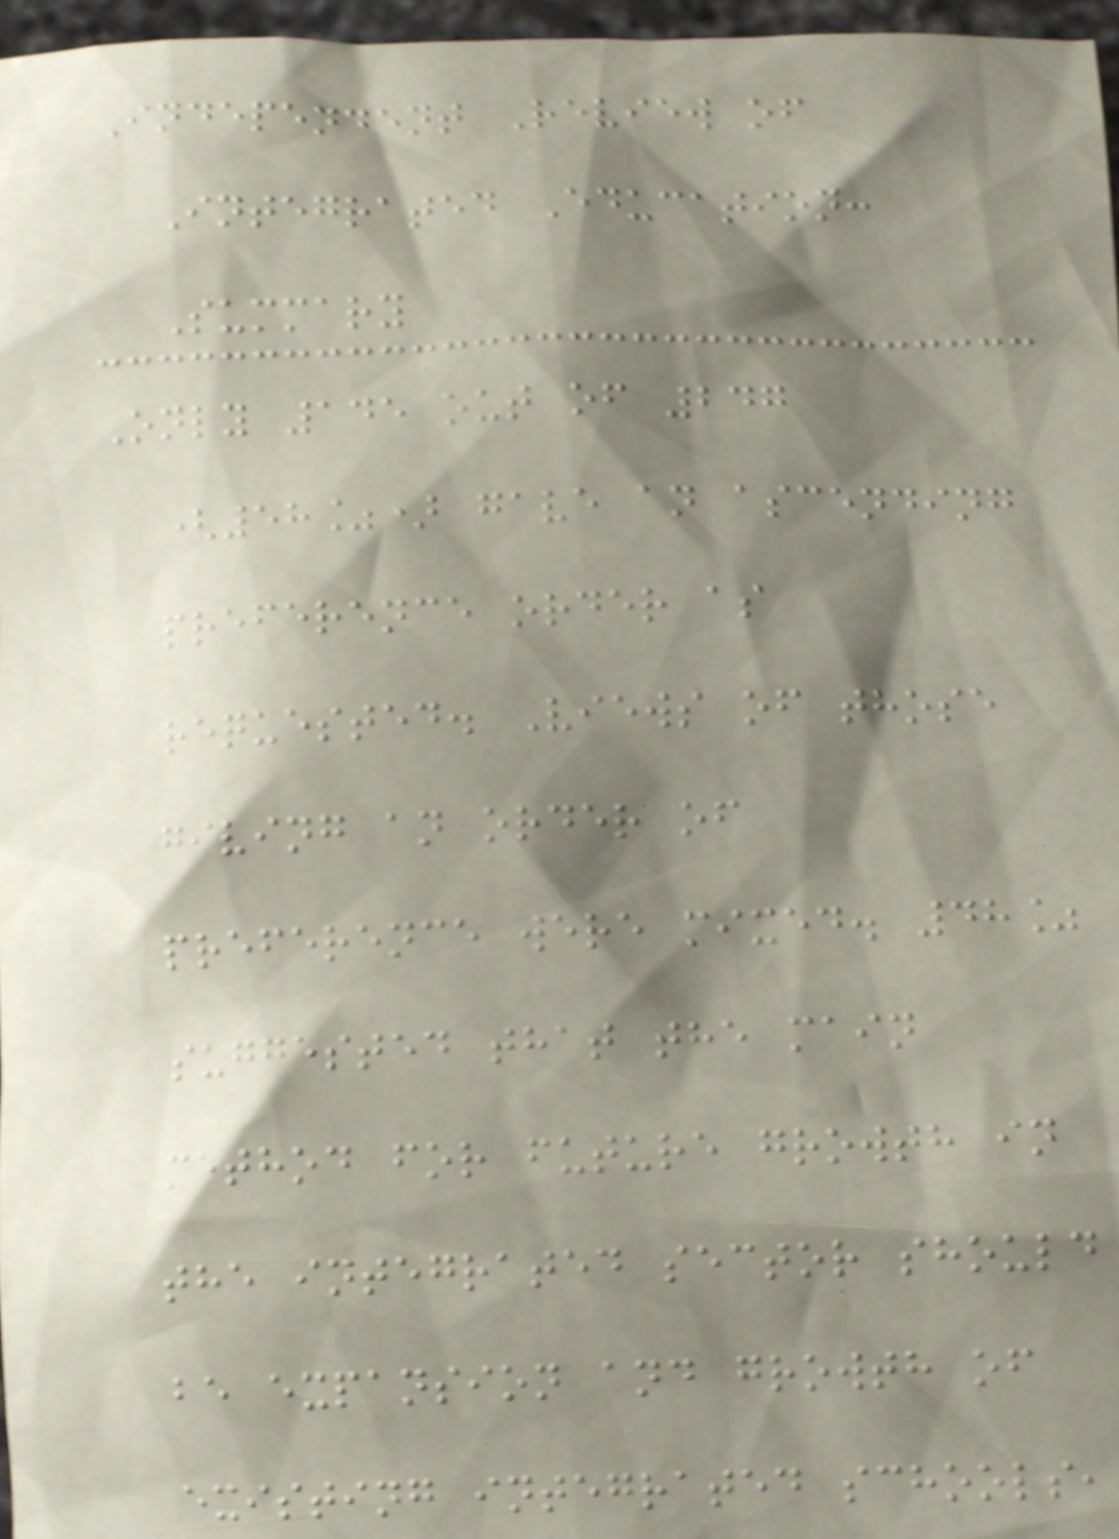Independent Review of
Integrated Education:
Summary
Only 145 out of 247
(58%) gave an ascending
preference order as
requested. Views of those
giving an order of
preference were mixed. 48%
suggested that the main
method for future growth in
the integrated sector should
be expansion and growth of
existing integrated schools,
